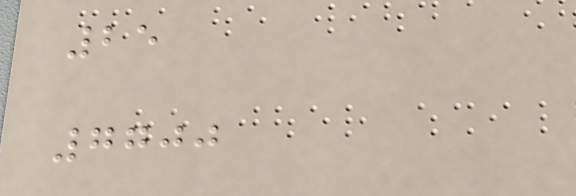25
7700
